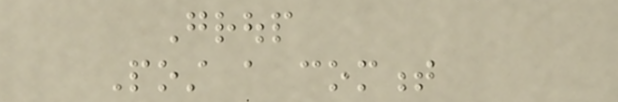Group
Post a comment
